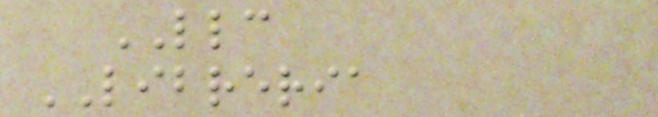LLC
LIBRERIA
